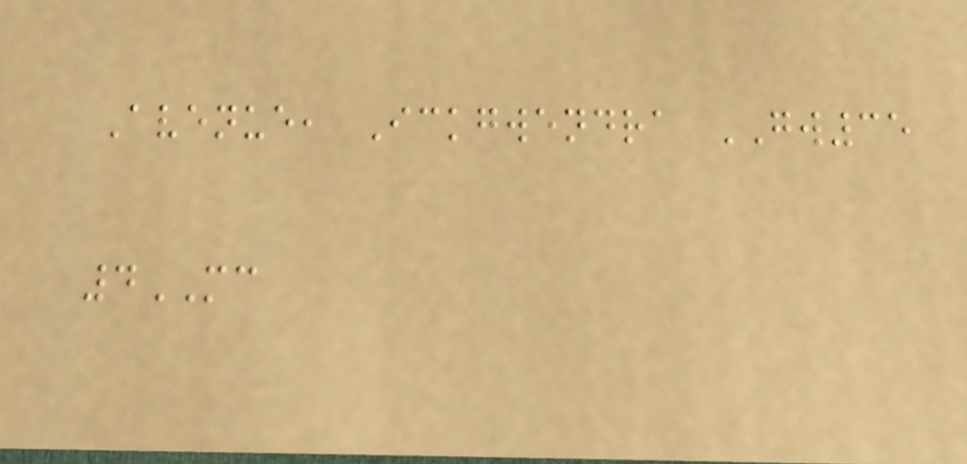Avenue, Ickgwendra GW35
4MC
